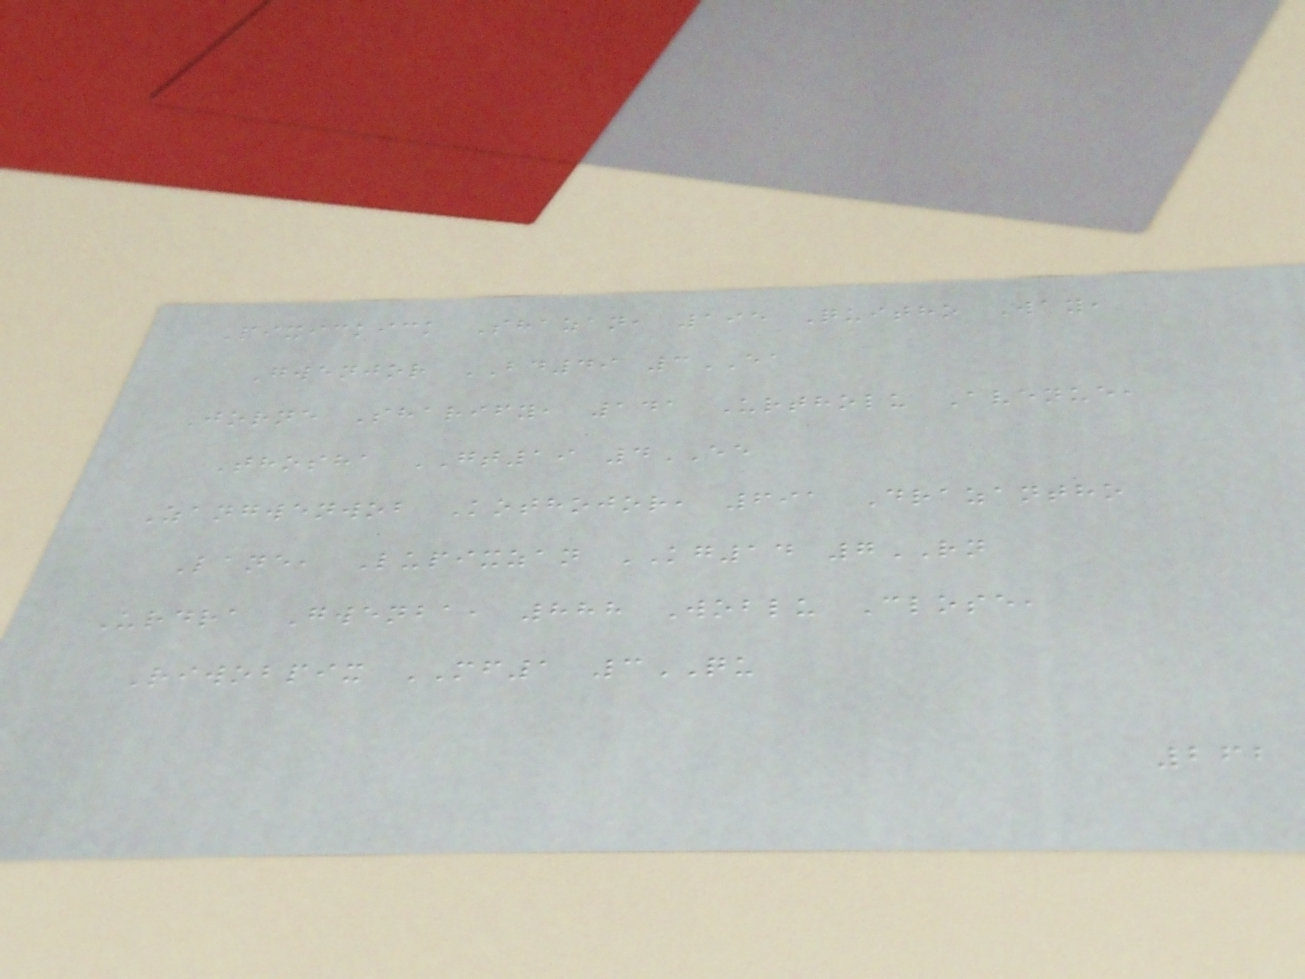Pixickick Shazan, 195 Quitho Way,
Gwenjor BD49 3EA
Jorne Sharify, 141 Urtholu Avenue,
Thosha GT19 4EE
Zangwenwob Kothojor, 691 Drazantho
Lane, Lupixzan KG14 7RN
Urdra Gwenba, 888 Woblu Close,
Riwobpix MF1 3QU
262
